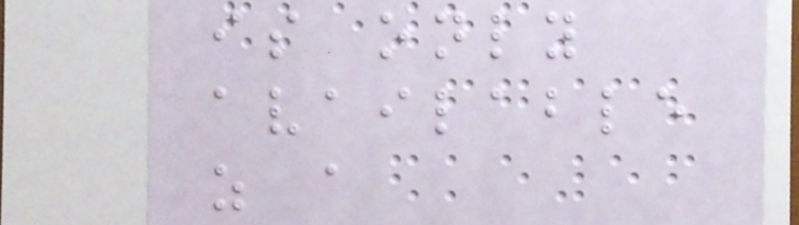is only
available
as a
